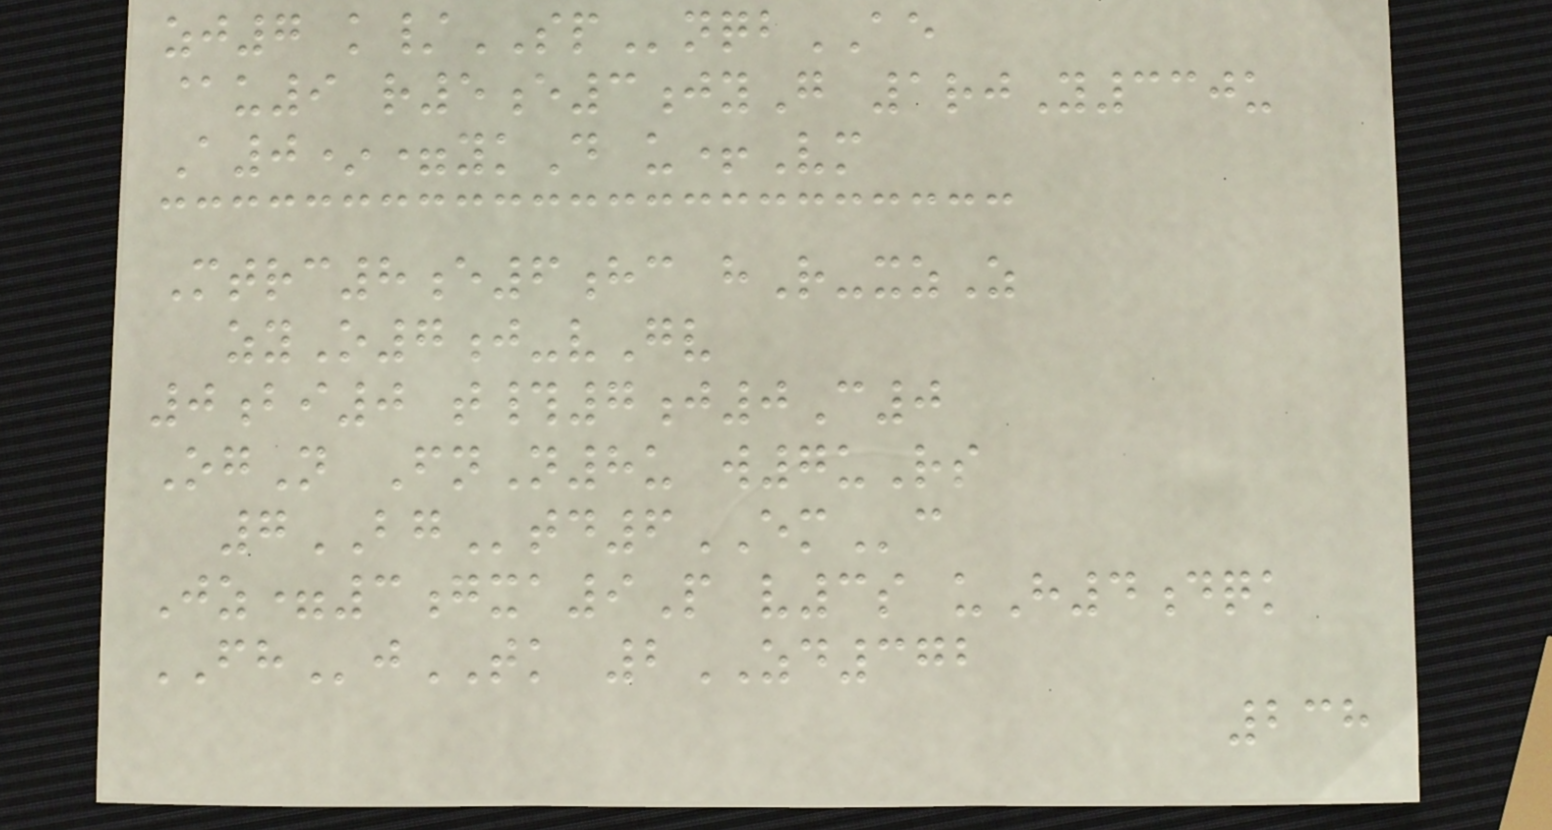zj7 k/SPnqbAE
@u9 r5e3jyG 1rjY330u
A0*=ykD u+Vm
Mtrc8e6hc hR-xzZ
zyO7j-vGv
0bi0 t#7j0C0
OgN FnN8u w7uRs
7BGtd6EMc
Jz=3gxa9P v3s uH4dqk
FHjTK 2ZD372
238
